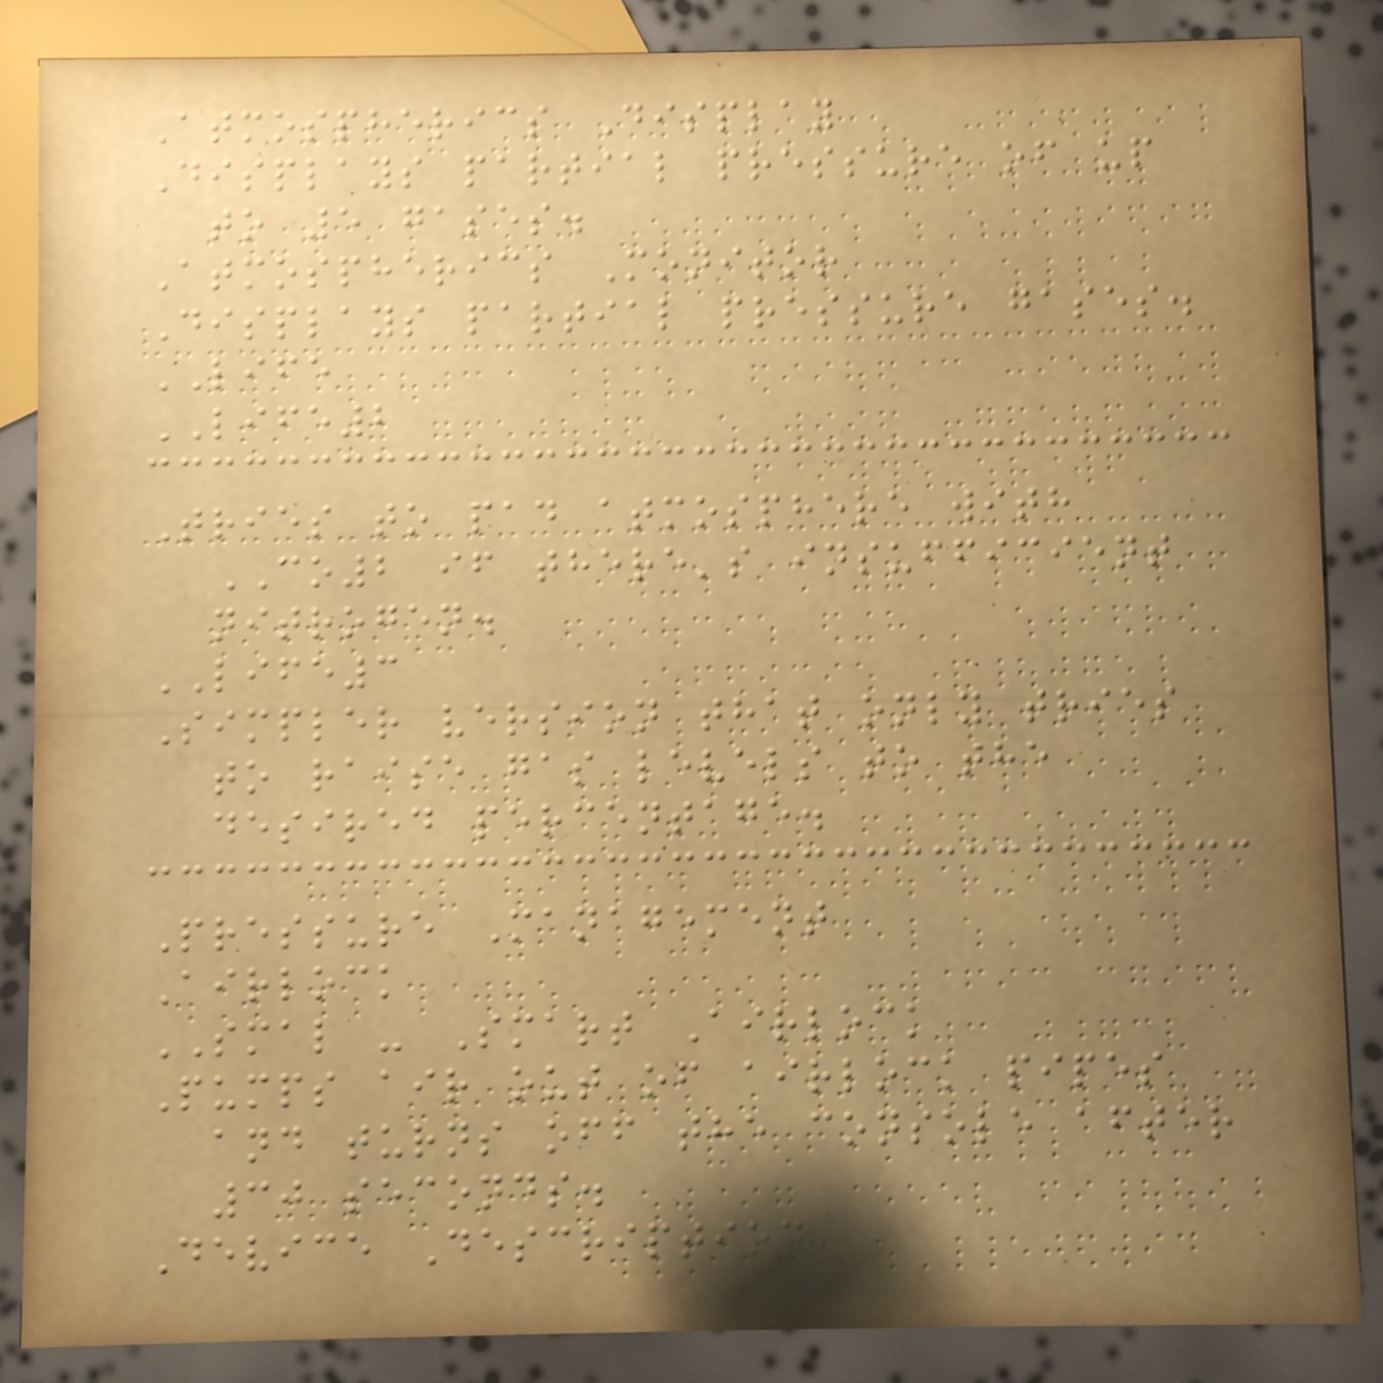Atmospherics Display
Displays partial pressure of up
to 5 gases.
Atmospherics Monitor
Displays partial pressure gases.
LIFE
LIFE2
Tries to pad atmosphere with
CO2 if there's insufficient
nitrogen.
LIFE3
Simpler version that only tries
to raise gas levels to the
desired percentage.
Pressure Management
Airlock
SMAL - Smart Airlock
Pumps air out of airlock pipes
and turns off the console after
30 seconds.
Device Description
